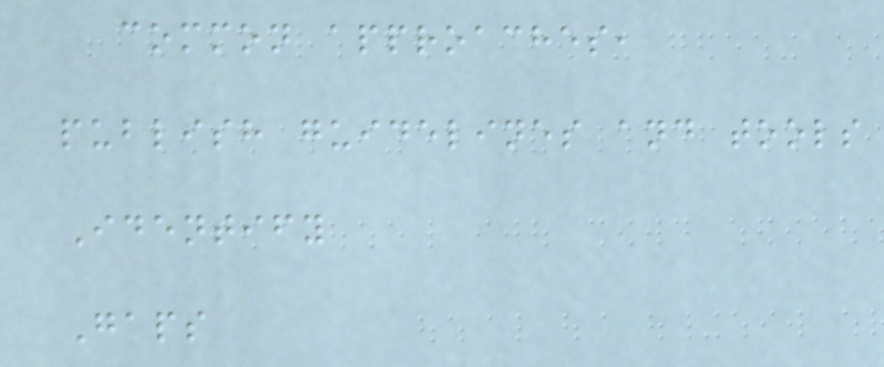common approaches,
publish guidelines and tools
Identify
Gaps
